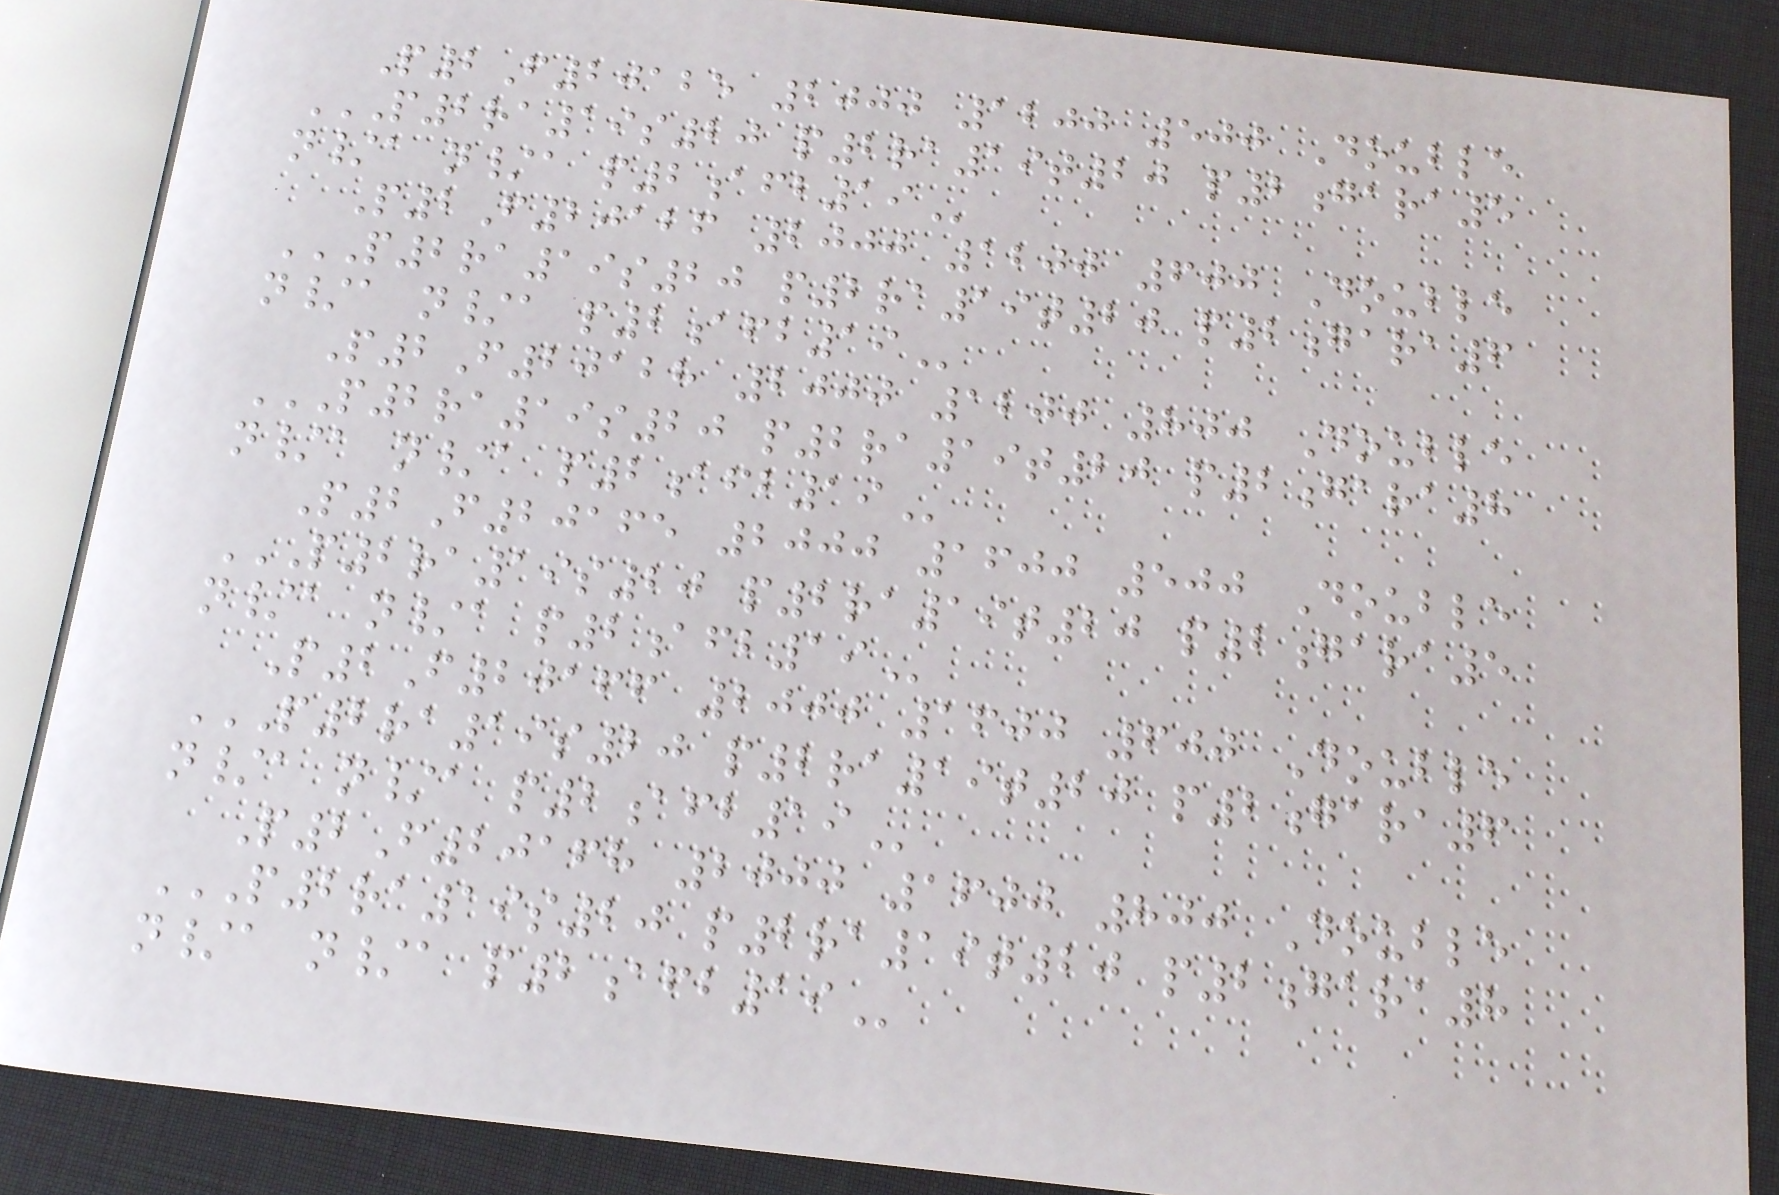P2F20125 2000 1200 500 Double
P2RA19S20 P2RA19T20 P2GARA5
N/A N/A P2AFB19
P2F20126 2000 1200 600 Double
P2RA19S20 P2RA19T20 P2GARA6
N/A N/A P2AFB19
P2F20128 2000 1200 800 Double
P2RA19S20 P2RA19T20 P2GARA8
N/A N/A P2AFB19
P2F20165 2000 1600 500 Double
P2RA19S20 P2RA19T20 P2GARA5
N/A N/A P2AFB19
P2F20166 2000 1600 600 Double
P2RA19S20 P2RA19T20 P2GARA6
N/A N/A P2AFB19
P2F20168 2000 1600 800 Double
P2RA19S20 P2RA19T20 P2GARA8
N/A N/A P2AFB19
